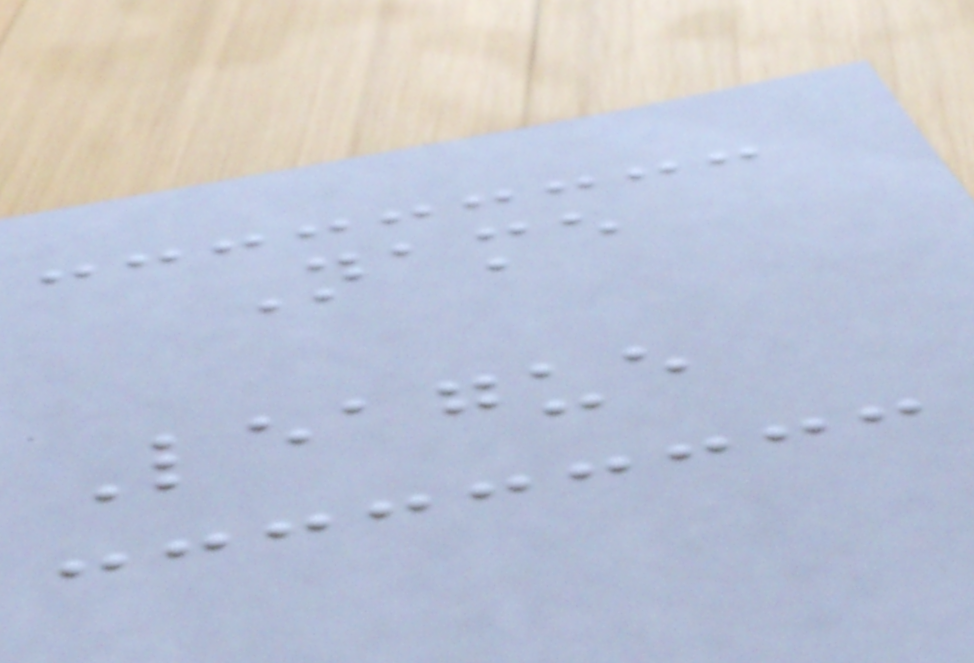Name
League
